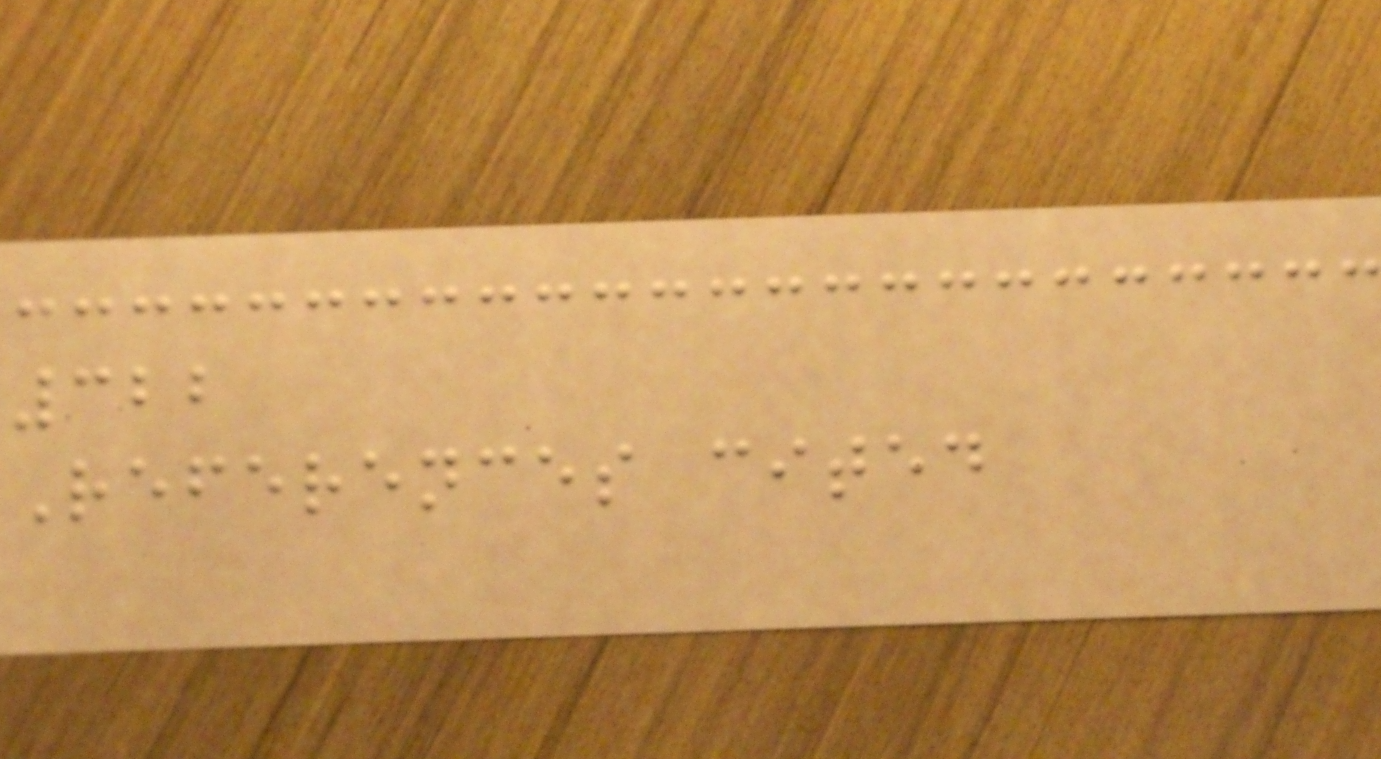322
References cited
